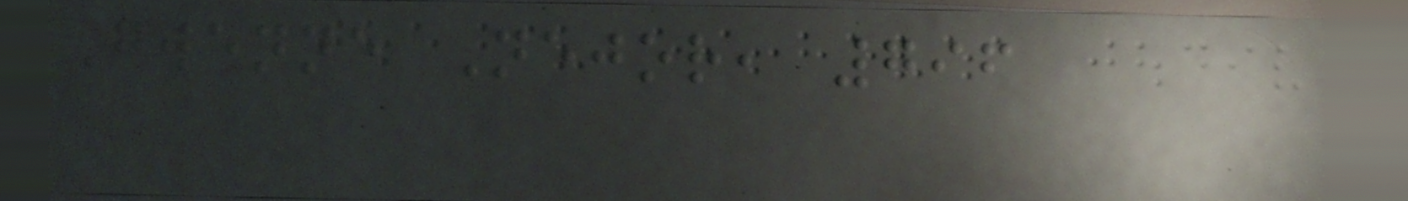Gwenne Nejor, 796
